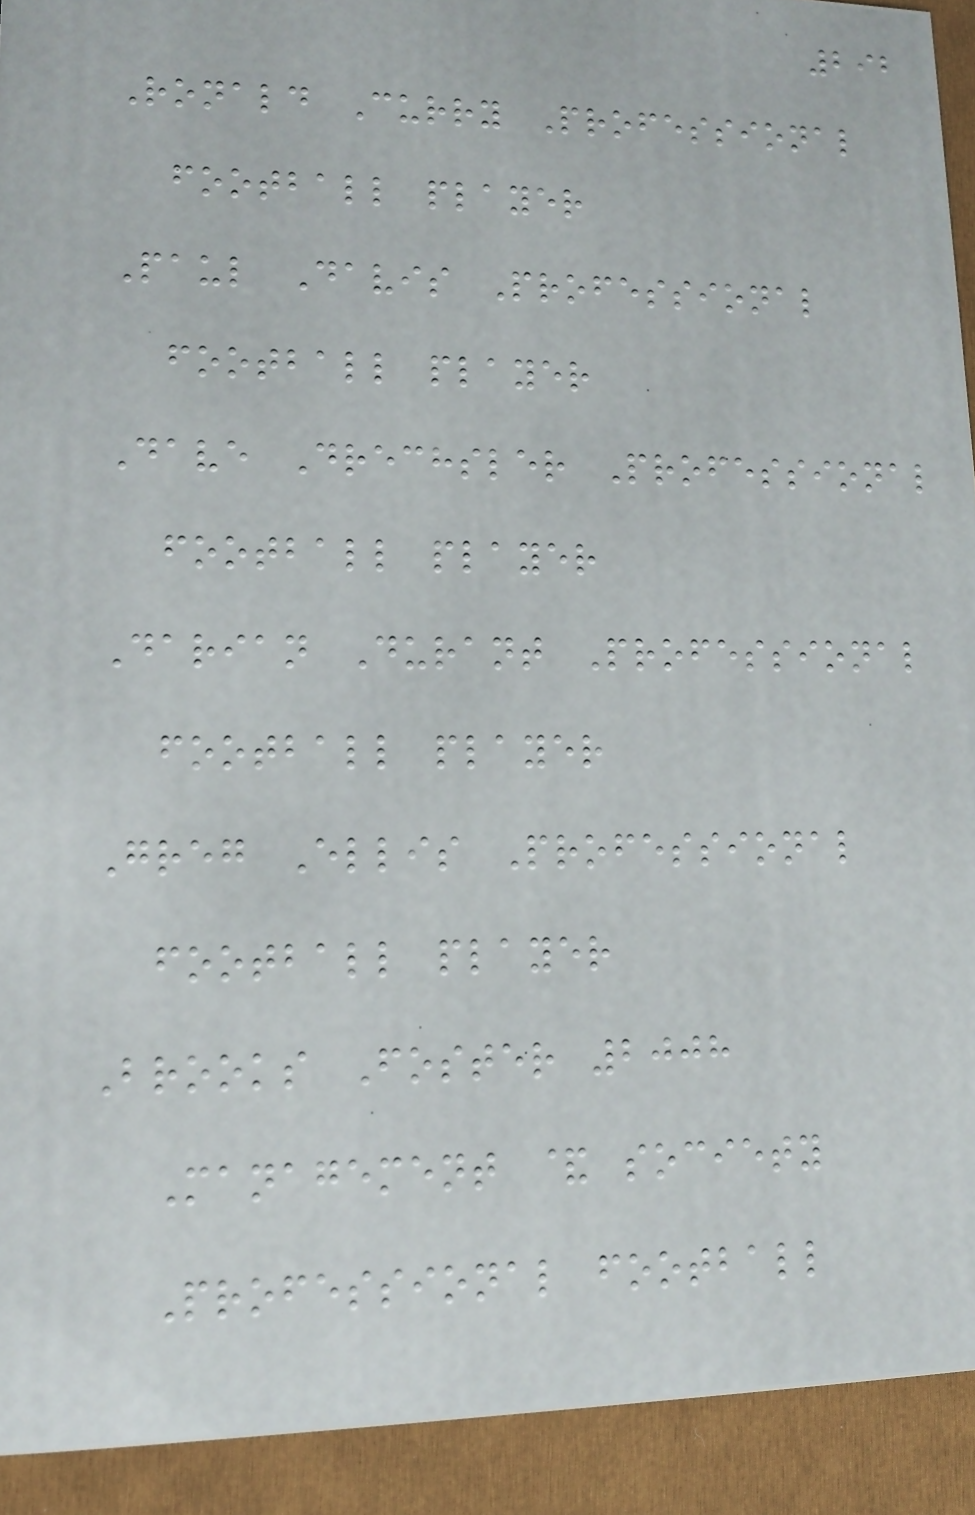292
Ronald Curry Professional
football player
Paul Davis Professional
football player
Dave Drechsler Professional
football player
Darian Durant Professional
football player
Greg Ellis Professional
football player
Brooks Foster 2008
Management & society
Professional football
